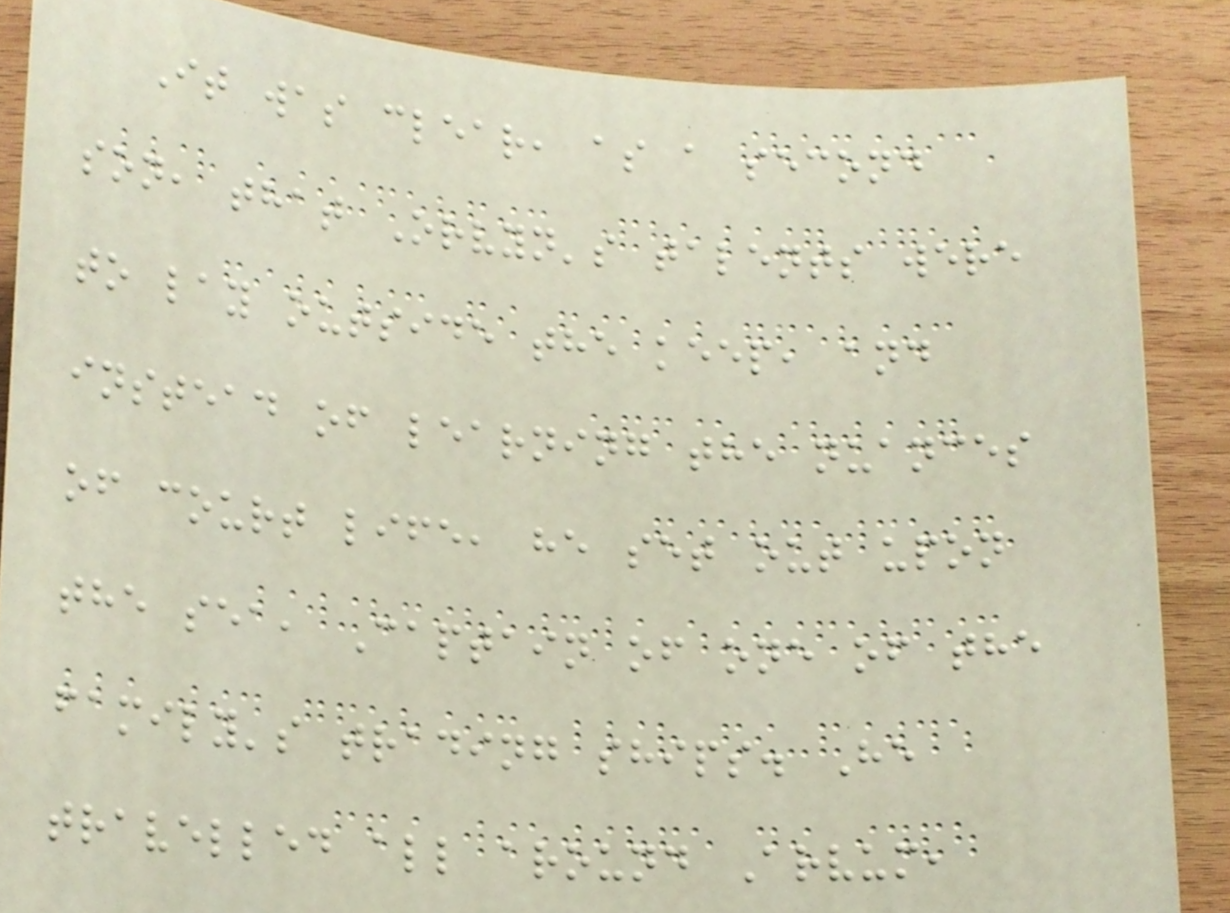It was clear, as a second
son, that Orvyn's talents were
to lay outside the keep, and
instead of learning the nuances
of court life, he set out upon
the sea, Captain of one of the
family's trading ships. He
travelled all around Arvum,
